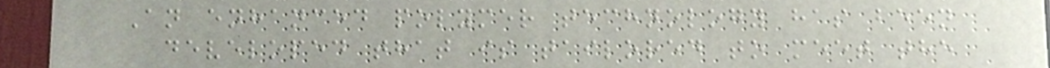An enhanced polymer technology has been
developed that is tailored to meet the
